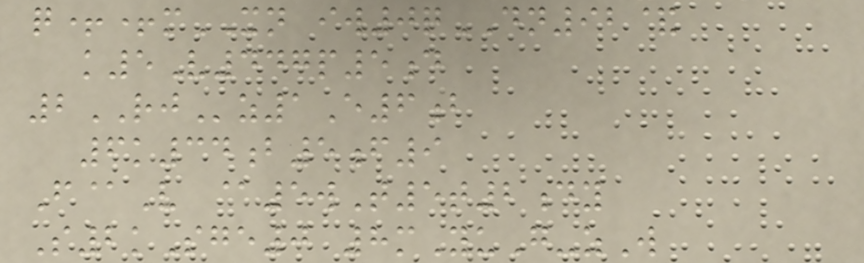q++mXN iw0qDN92&
k5V447p5d
2RJz1E6b
6k34b5f9
F@V @5wT5t2dy
S2kSge0 8mYuG-zW
